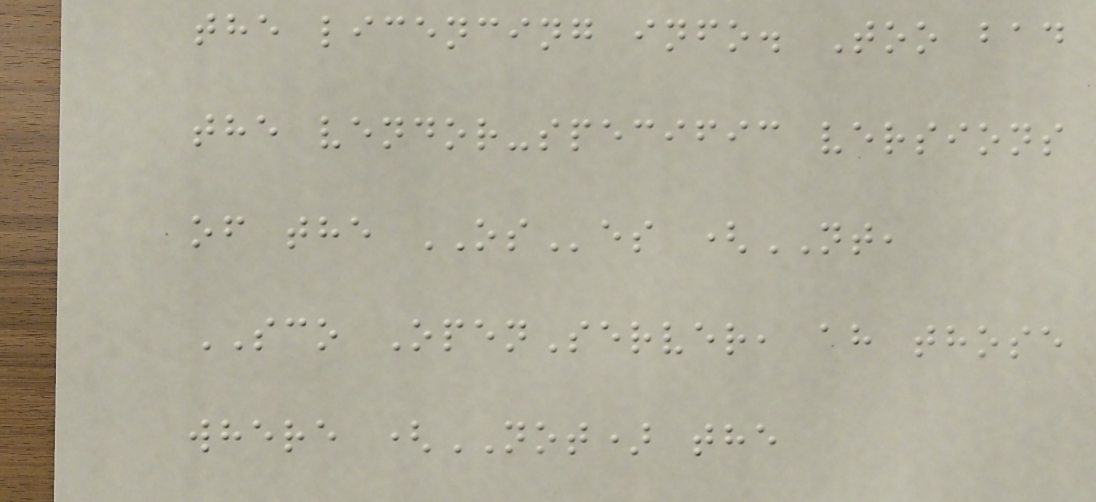the licencing info. Too bad
the vendor-specific versions
of the OSes (NT,
SCO OpenServer, ah those
where (NOT) the
